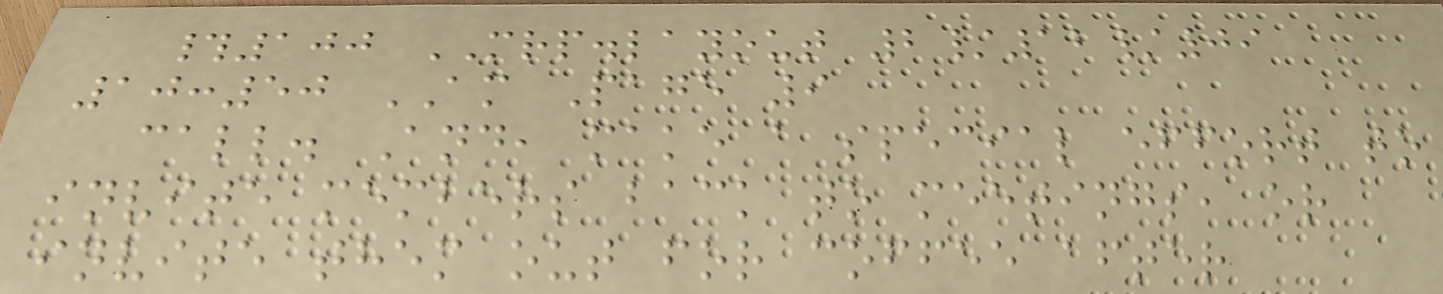#100 MRP.layout 2/12/09
10:50 AM Page 9
call. And, make a special effort to
invite members back to meetings, or
invite them out for coffee after
